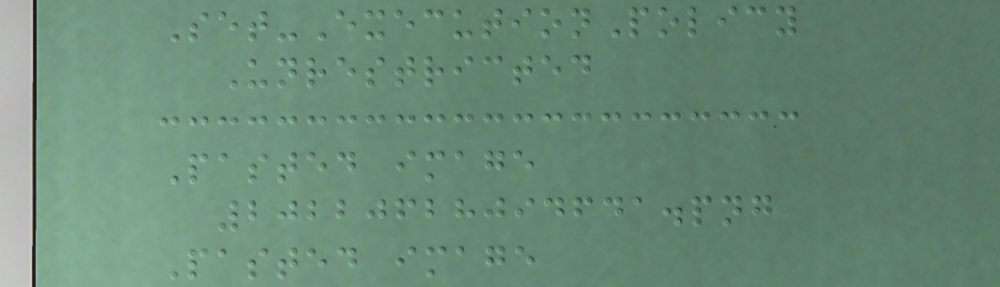Set-ExecutionPolicy
Unrestricted
Pasted image
20220628094641.png
Pasted image
